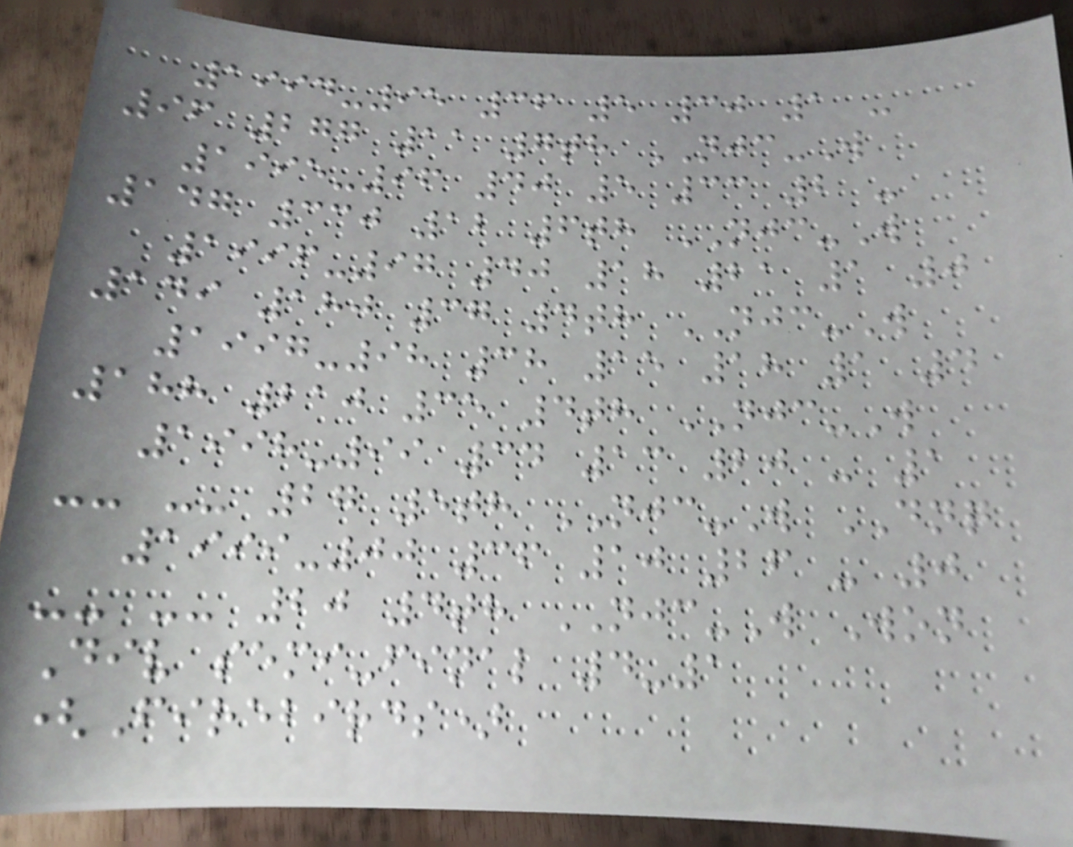1994-95 36 5 30 1 -
96 277 11 7th NJC-W
1995-96 40 5 33 2 -
147 330 12 6th NJC-W
1996-97 40 18 21 1 0
149 180 37 4th NJC-W
1997-98 38 15 18 1 4
188 210 35 4th NJC-W
1998-99 34 13 20 - 1
-- -- 27 5th NJC-W DNQ
1999-00 36 10 26 - 0
-- -- 20 4th NJC-W Won
Div semi-final 4-1
(Firebirds)
